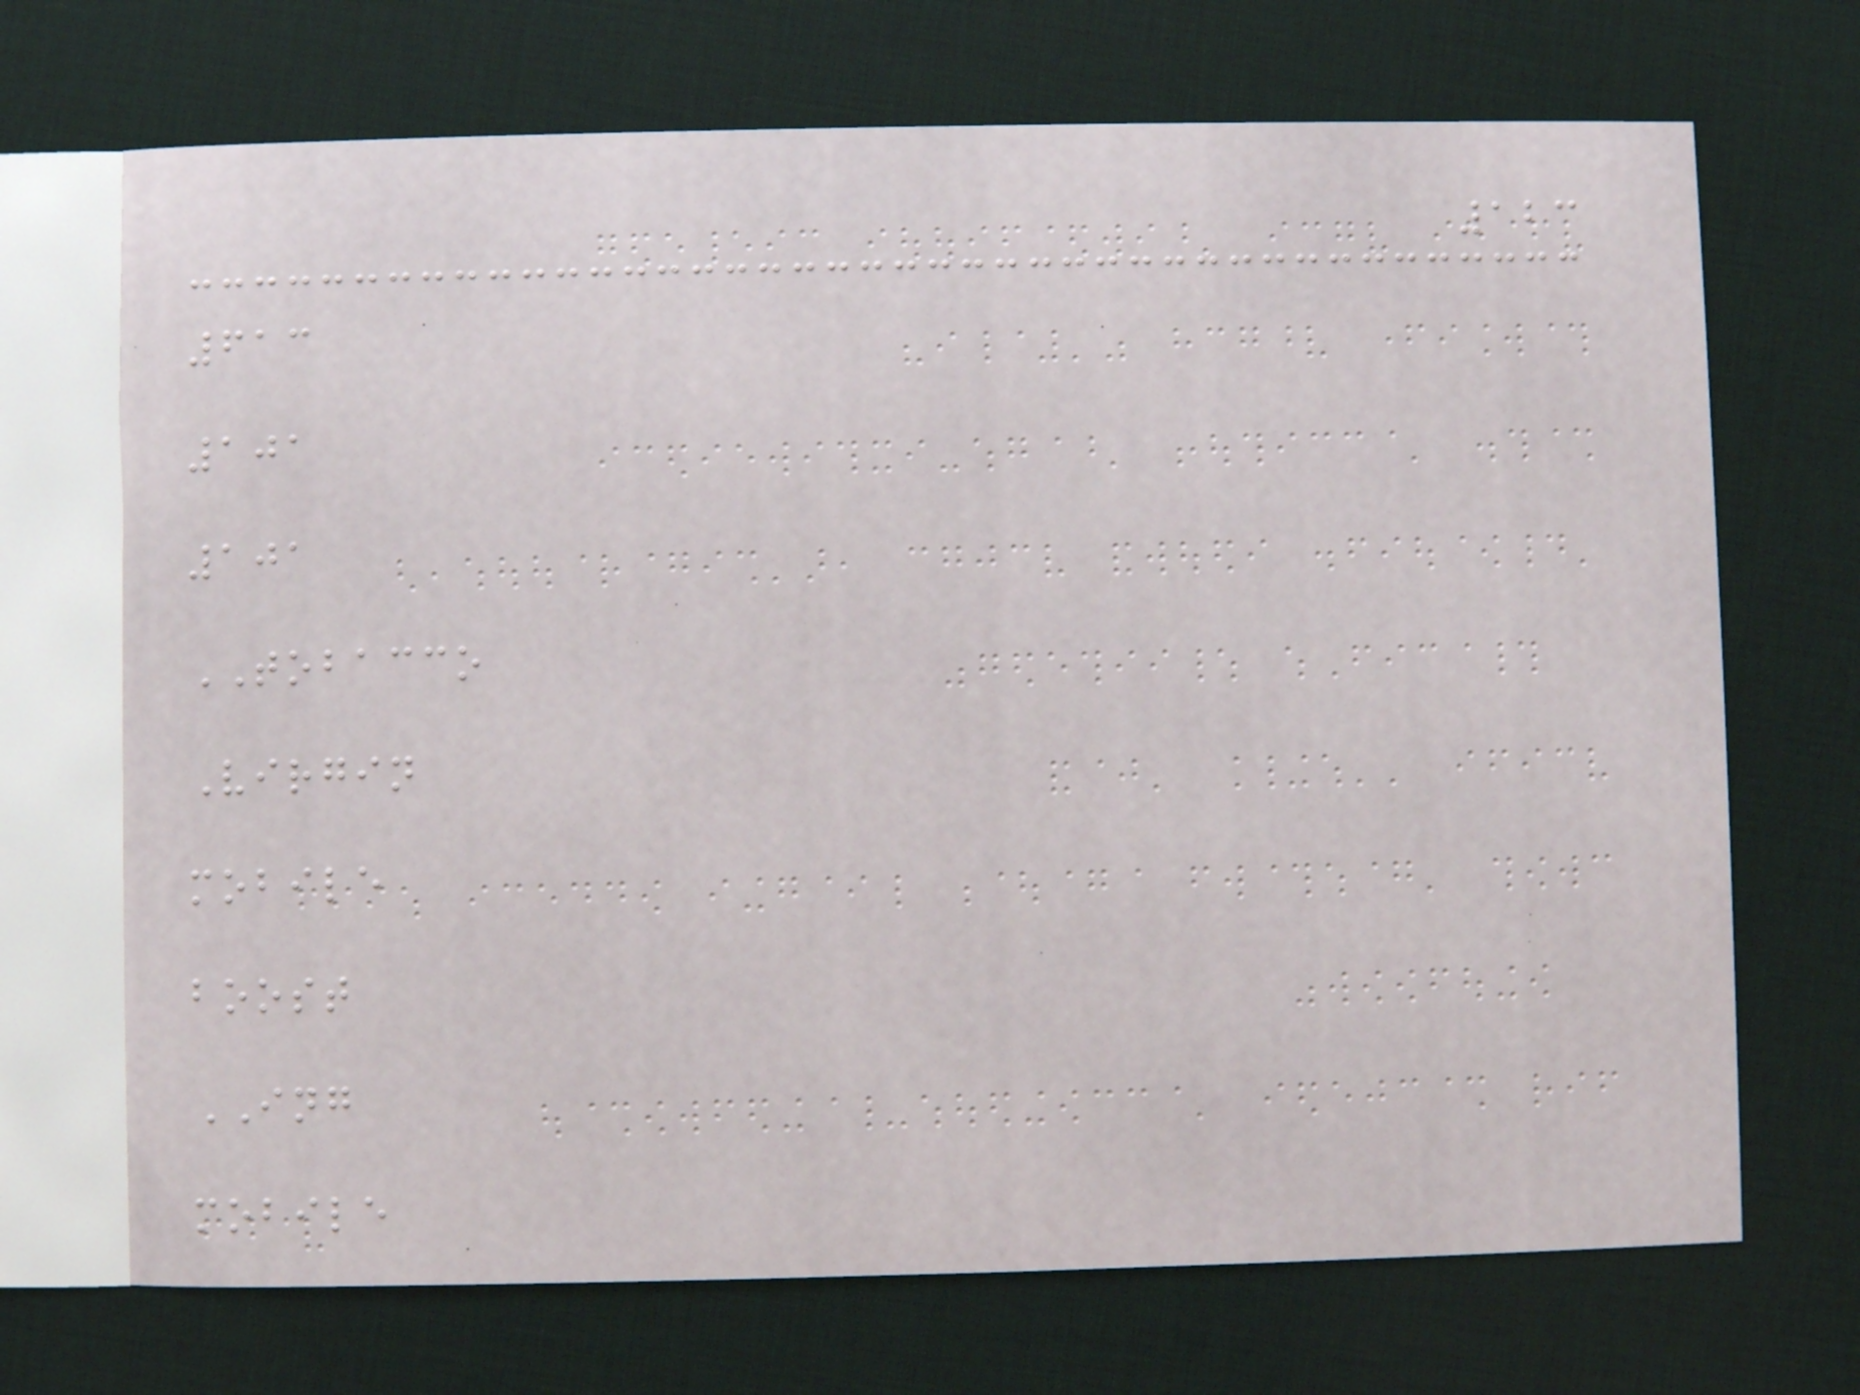123
613
101
101
TOBACCO
Virgin
mobile
boost
ING
mobile
